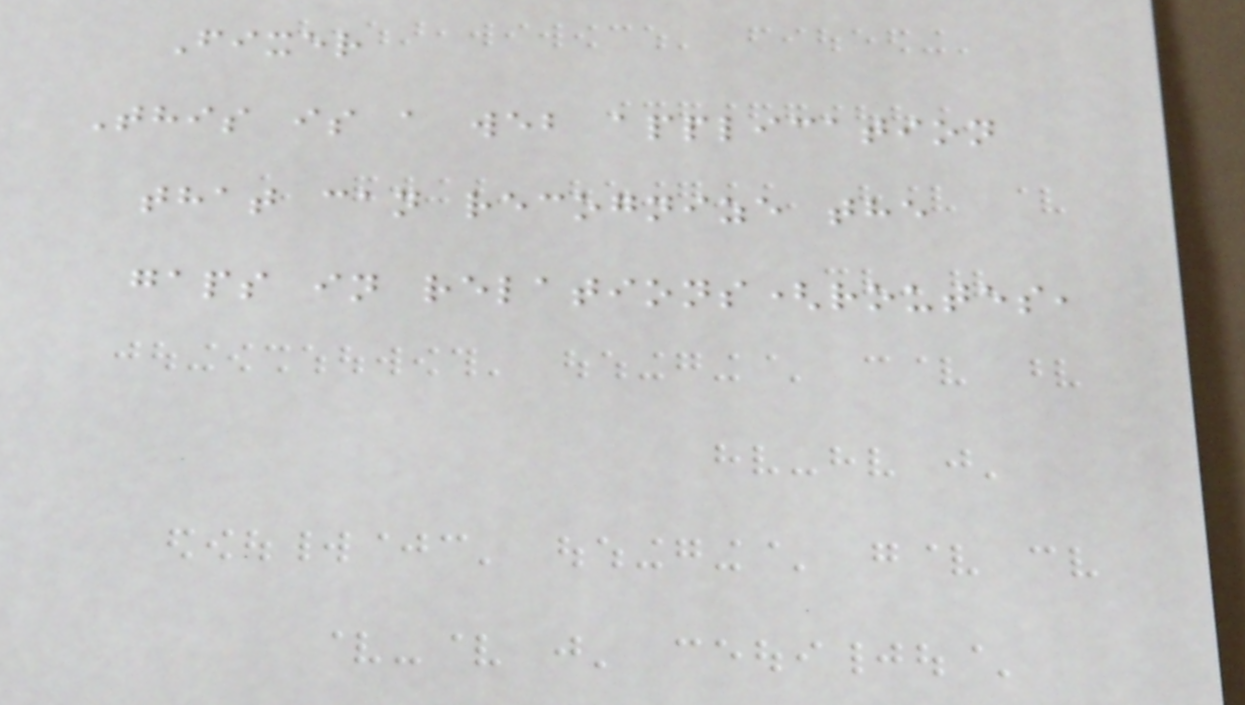Fixer
This is a web application
that can recognize the
gaps in relations(routes,
